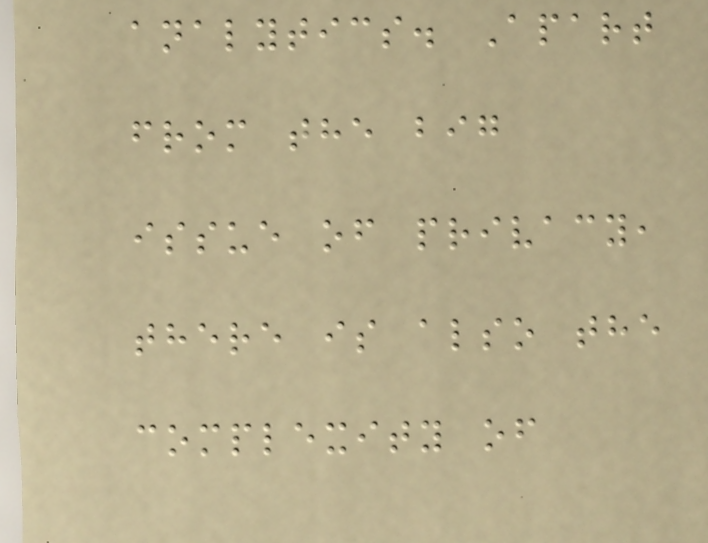analytics. Apart
from the big
issue of privacy,
there is also the
complexity of
